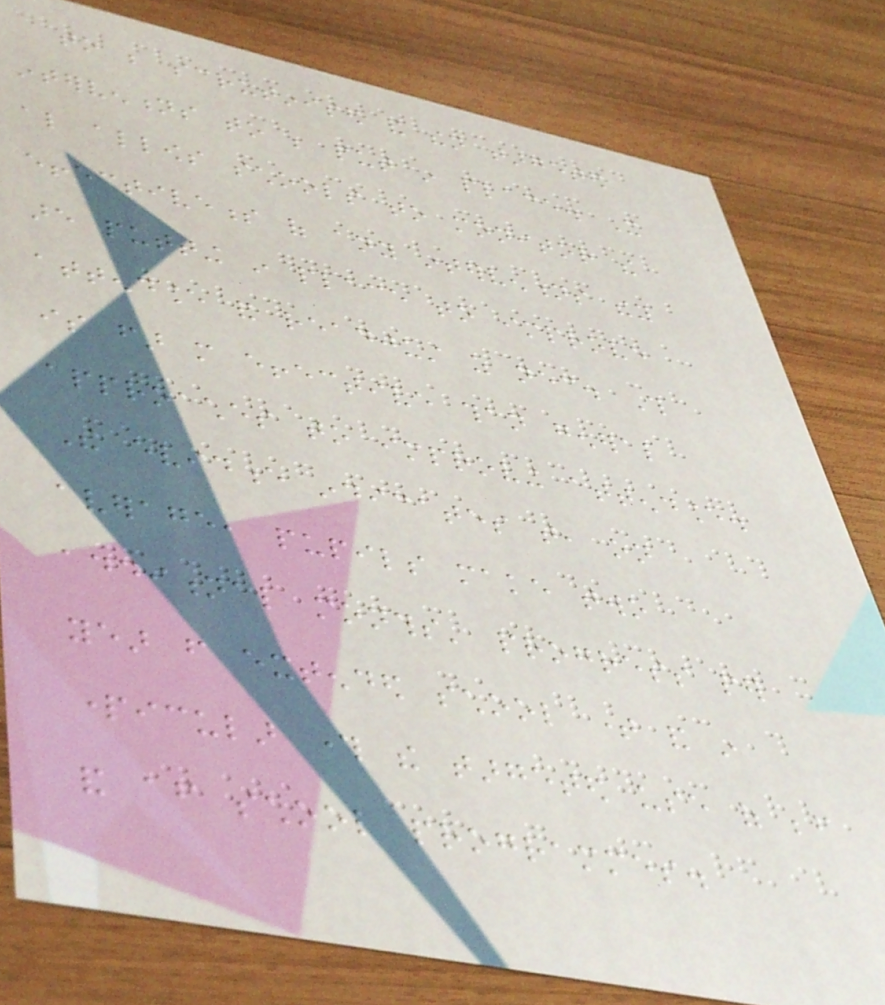to be scrutinised and then targeted
interventions to be put in place. It
also allows schools to monitor the
effectiveness of any interventions they
are putting in place to improve
attendance and readjust as necessary. This
is far more effective than general
approaches to improving attendance.
The evidence indicates that, on
average, pupils make two
additional months' progress per
year from extended school time and in
particular through the targeted use of before
and after school programmes.
